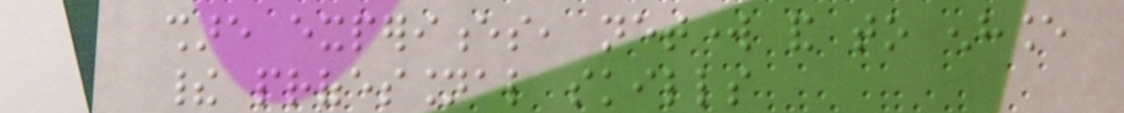share experiences, network and to enhance
their professional skills
